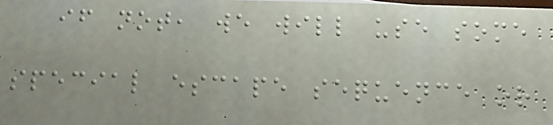if not, we will use some
special escape sequence or
